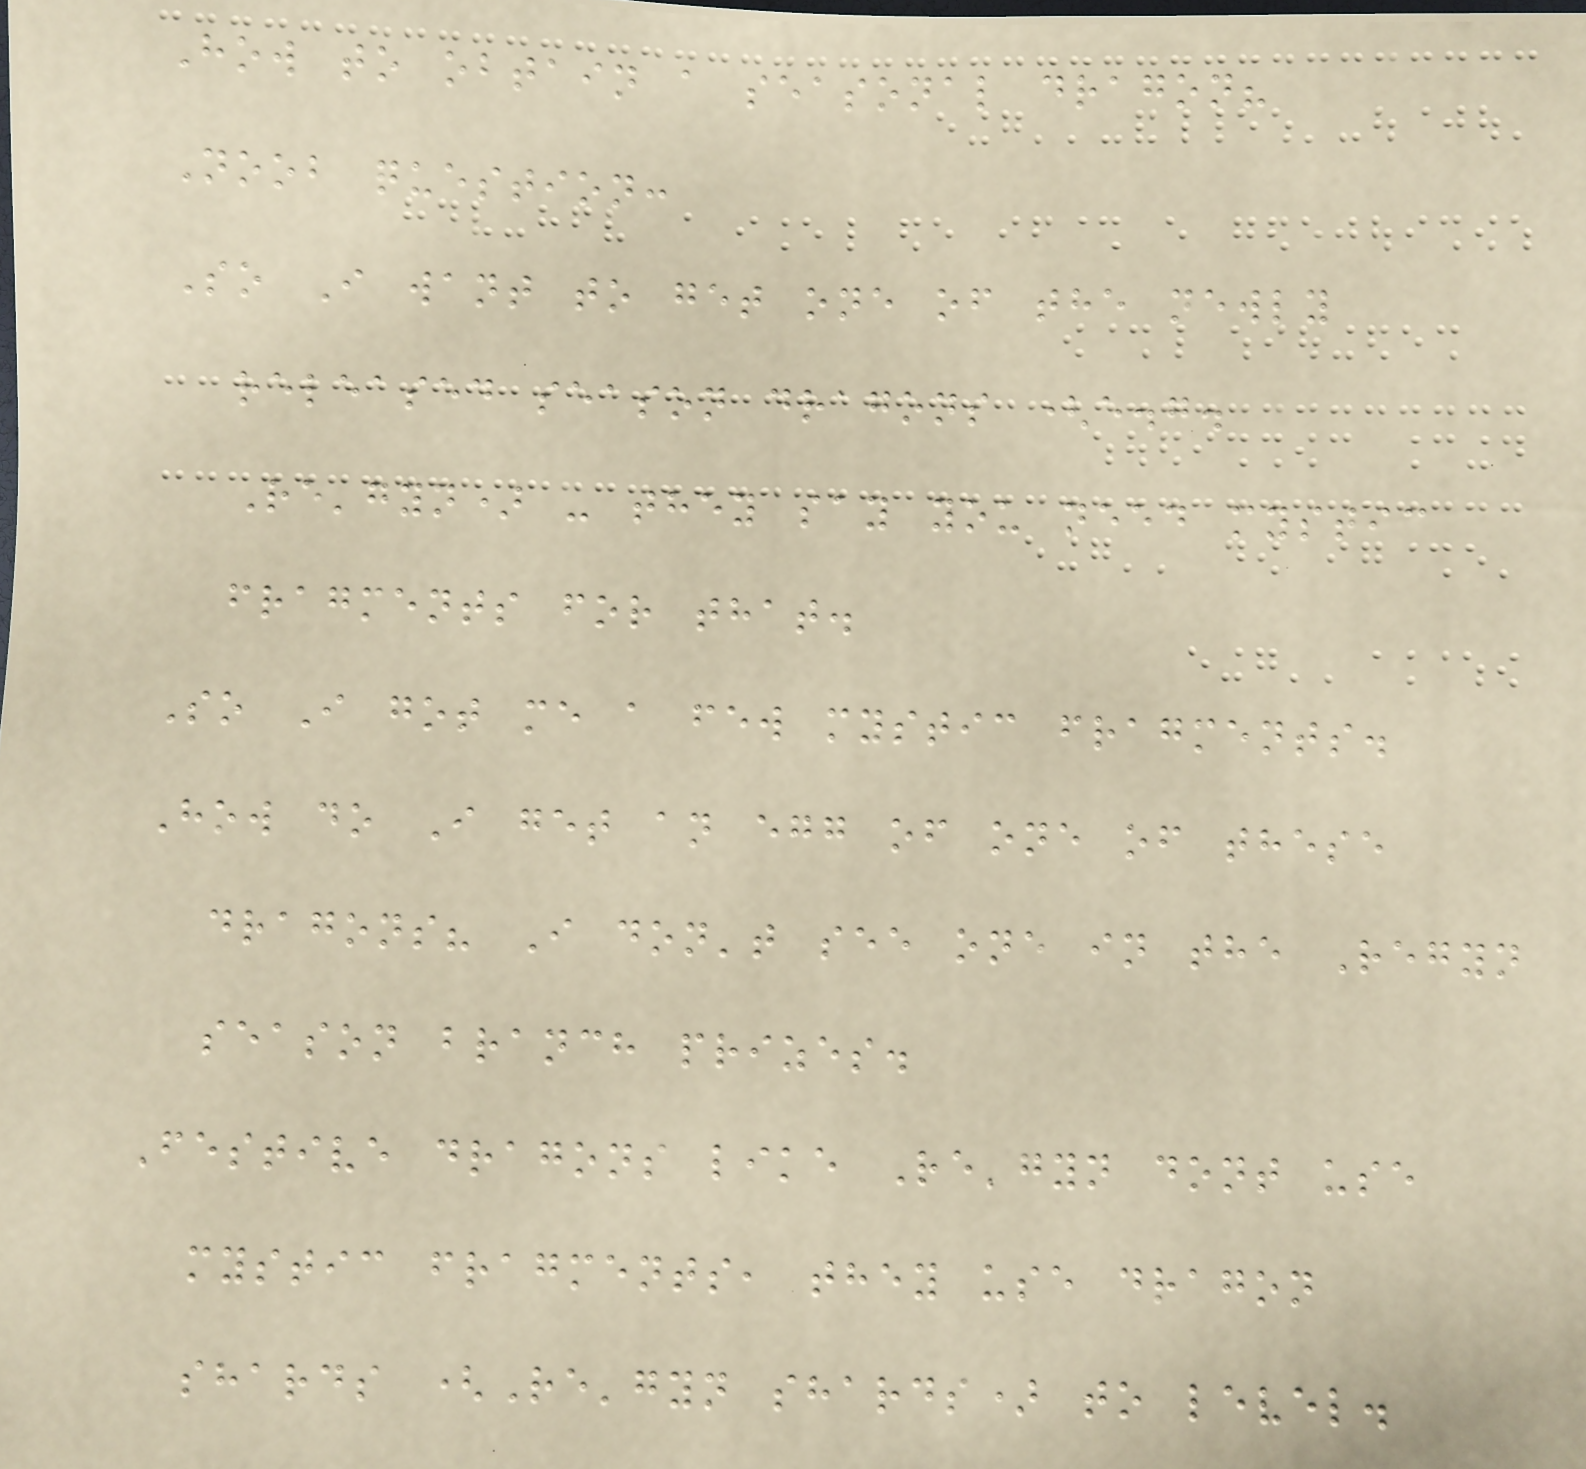How to obtain a seasonal dragon?
Noob question:
So I want to get one of the newly
released season dragons (e.g.
Re'gyn) - they say you need mystic
fragments for that.
So I got me a few mystic fragments.
How do I get an egg of one of these
dragons? I don't see one in the Regyn
season branch prizes.
Festive dragons like Re'gyn dont use
mystic fragments, they use dragon
shards (Re'gyn shards) to level.
